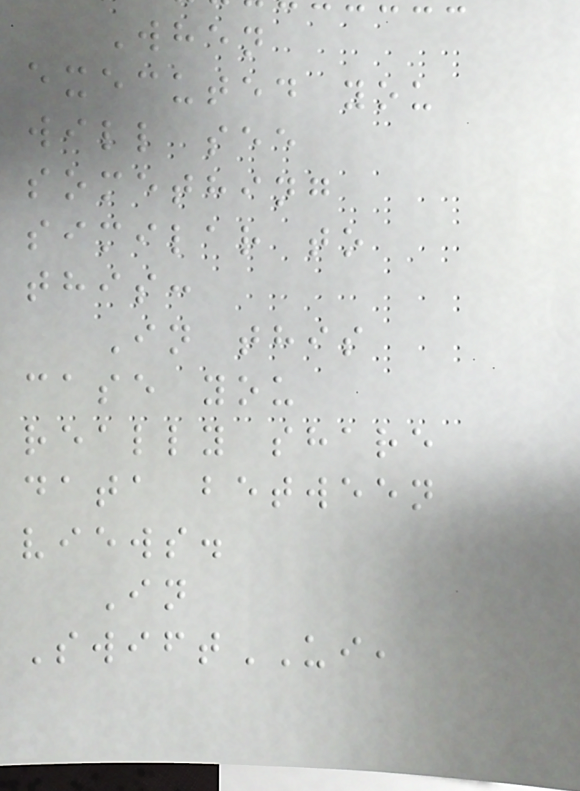When
executed you
will see
something
similar to
this:
In this
case you
really share
data between
views.
In
SwiftUI,
